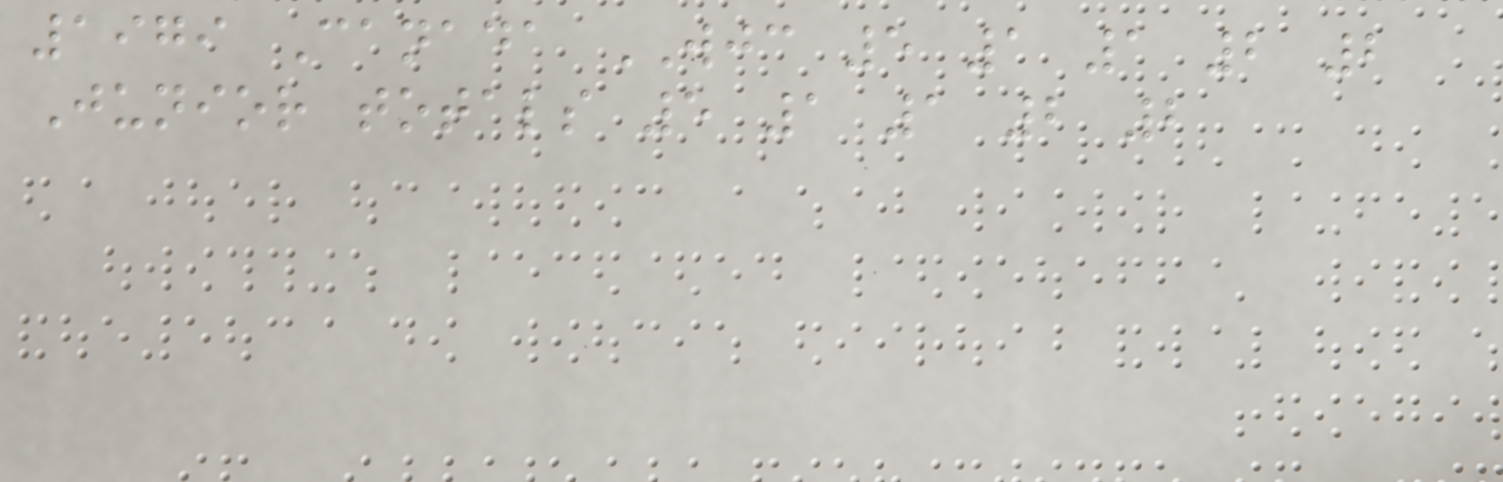1979 Canada WJC 5 1 1 2 2
Junior totals 5 1 1 2 2
